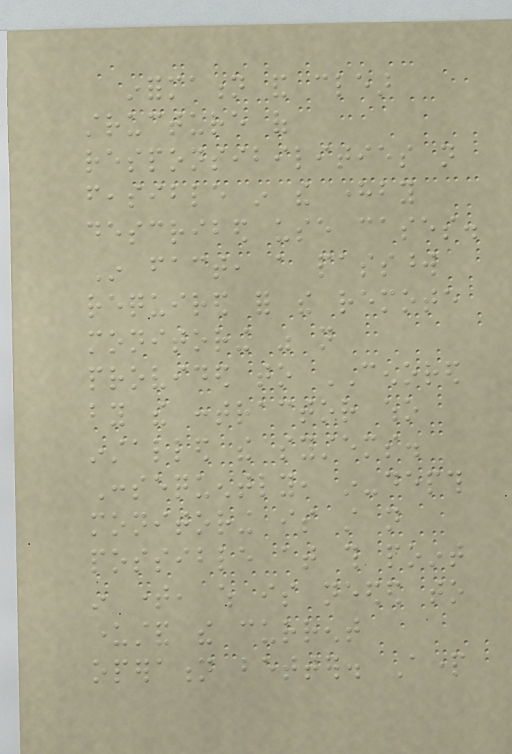information and clear
structure of
responsibilities not
feasible in the hereby
described use cases.
In fact, a password
required for the remote
monitoring was not
provided to CENORED
by the contractor who
installed the systems.
Consequently, in-depth
monitoring is still not
possible at this point
in time, which is needed to
understand the current
operation better. Apart
